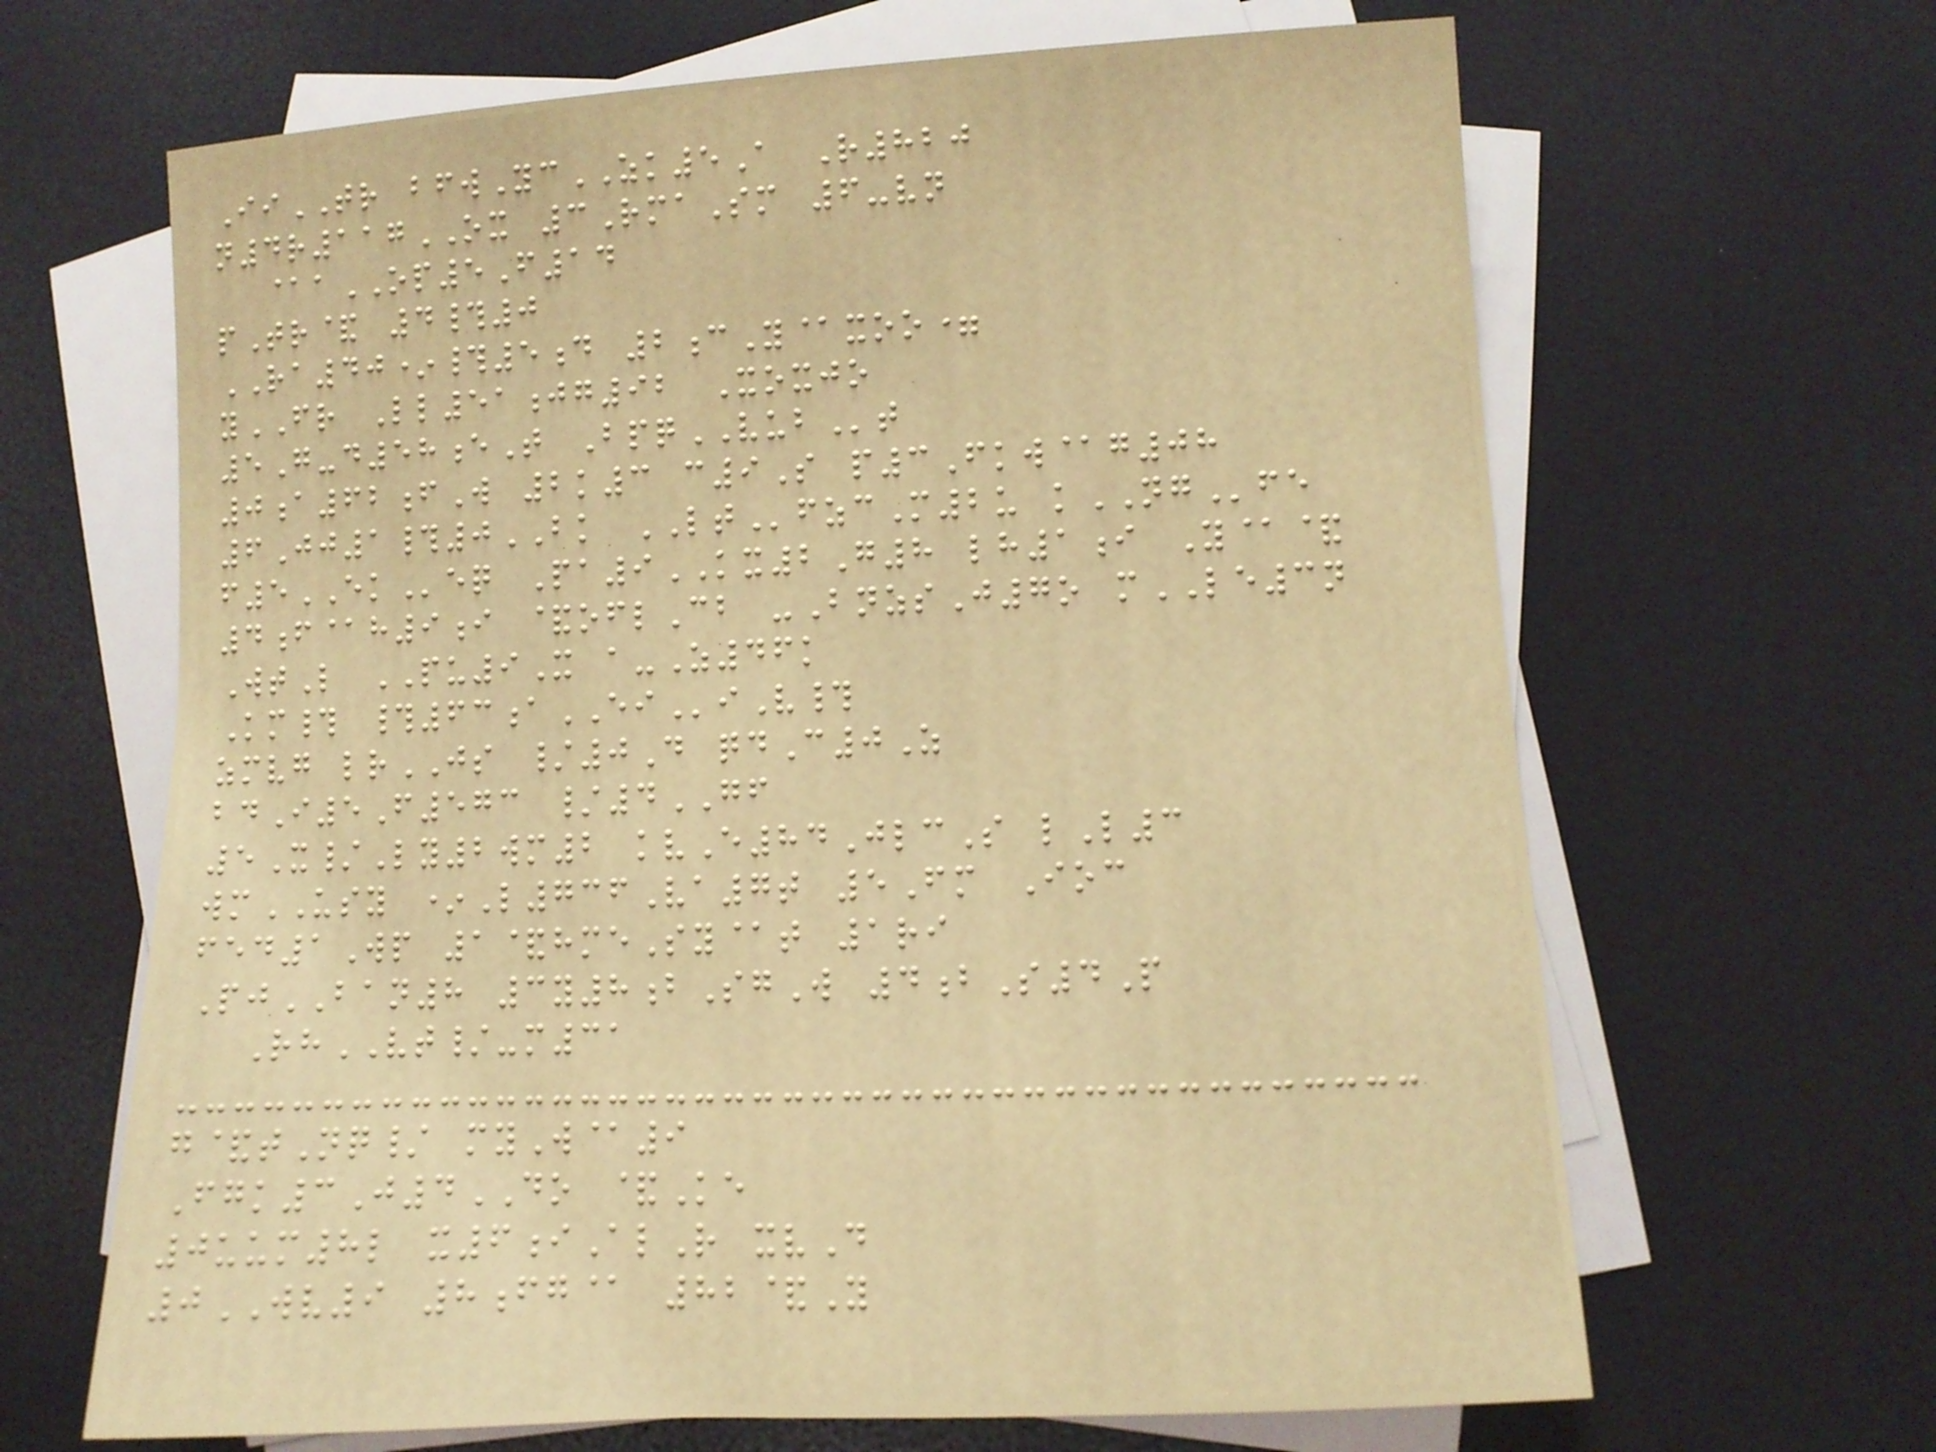IiTR bfwYcZK5A R820
n4r117OX 3RmaSm 6-vn
@aOP5F14
pTr& 4#0
RA40*#5d 2cY@xoo=
yFR Ll51jg92 Xoxjo
5G-d58eT BpqVUBt
0a62fW 2k3 c9S p3Fkw@g08
6Jj1#0BK LTfzcM2u kNGfe
f5EKeq Pa9KX2G8 lh1i Y@&
4f@h9i &oflCb -BnzsJ7o mLE3n
WtL PU9X a-Z46k
Km# #63aEIiV#
zmvg lrJS /0D qdC0Z
bdI5F573 /4GF
5X/Ly2wm2 kvE84JlcS lL3
wmUSY *L736Va7t 5Fm Ioc
fed1Wp 1&hmeSy@t 1ri
PjBAN8 3y8bSgW 4bS4P
RhVT/-m31
g&tNq/ myW@9
Fgk3J4DO &Ke
0uum8l x6iAlR xvD
0WV9 8fg@ 82&Y
